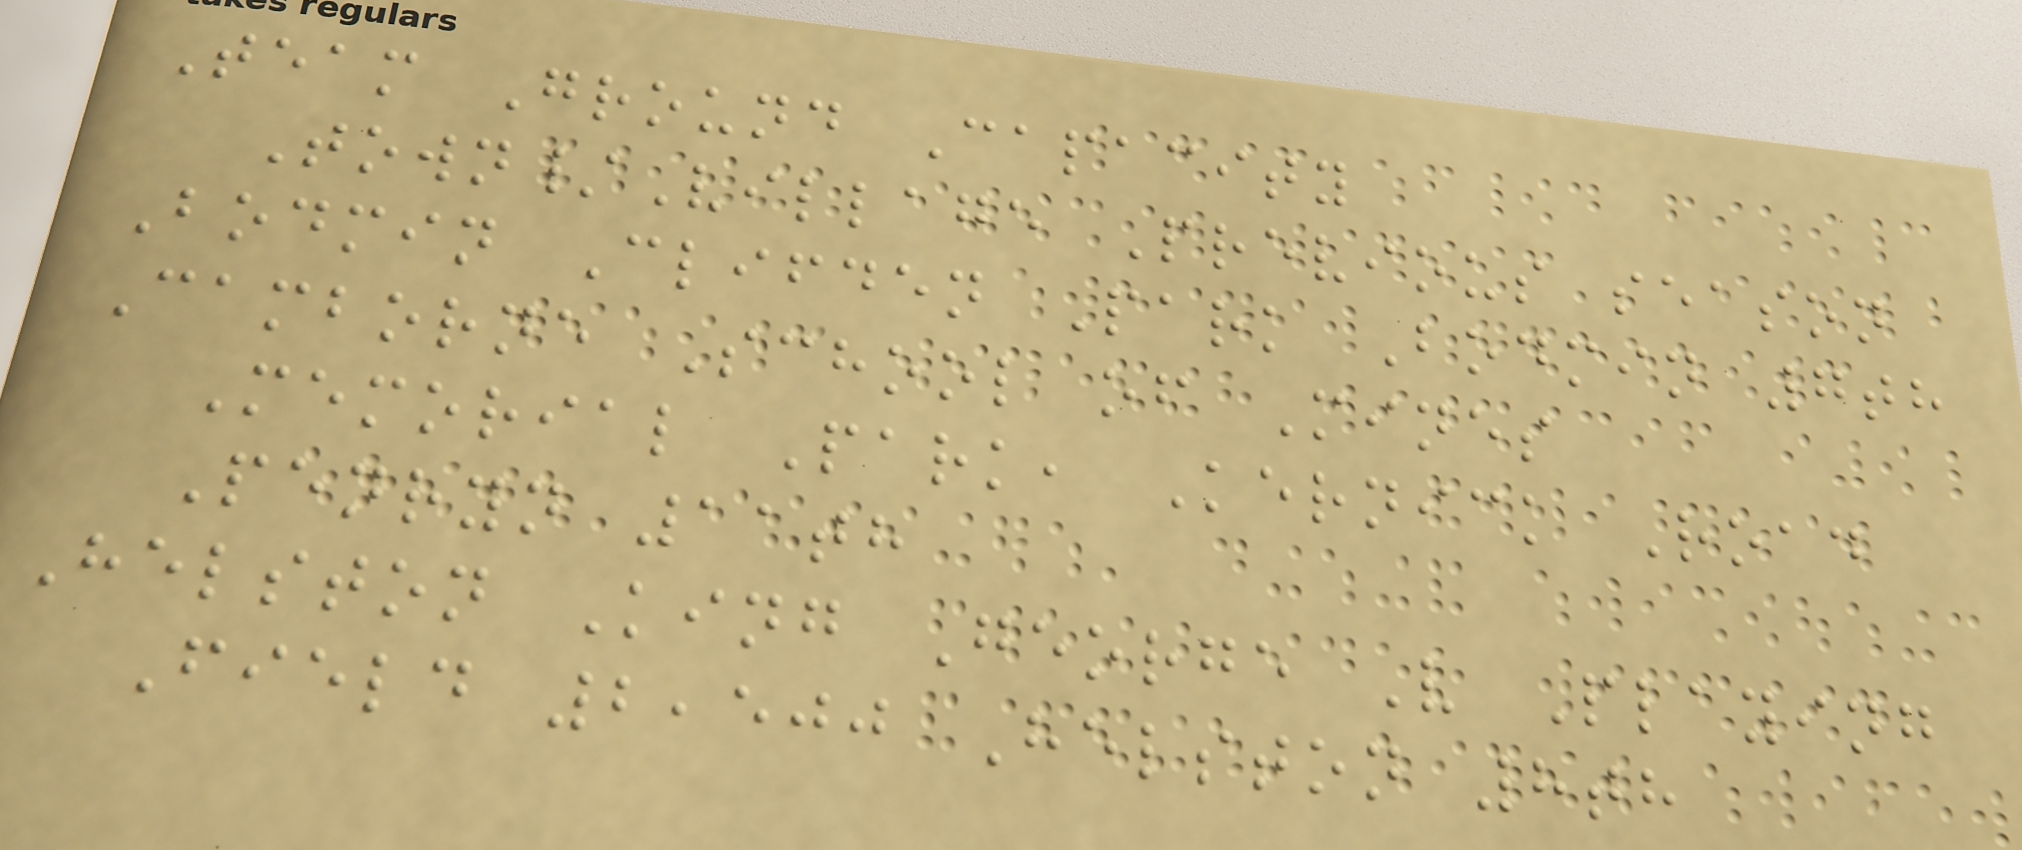Team Ground Capacity
Town/Village Previous season
Bodmin Clifden Park Bodmin 7th
Camborne School of Mines
Memorial Park, Kernick Road
Penryn 11th
Helston King George V Playing
Field 2,500 Helston 8th
